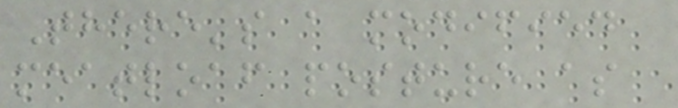There's a modified
meatloaf posture as
